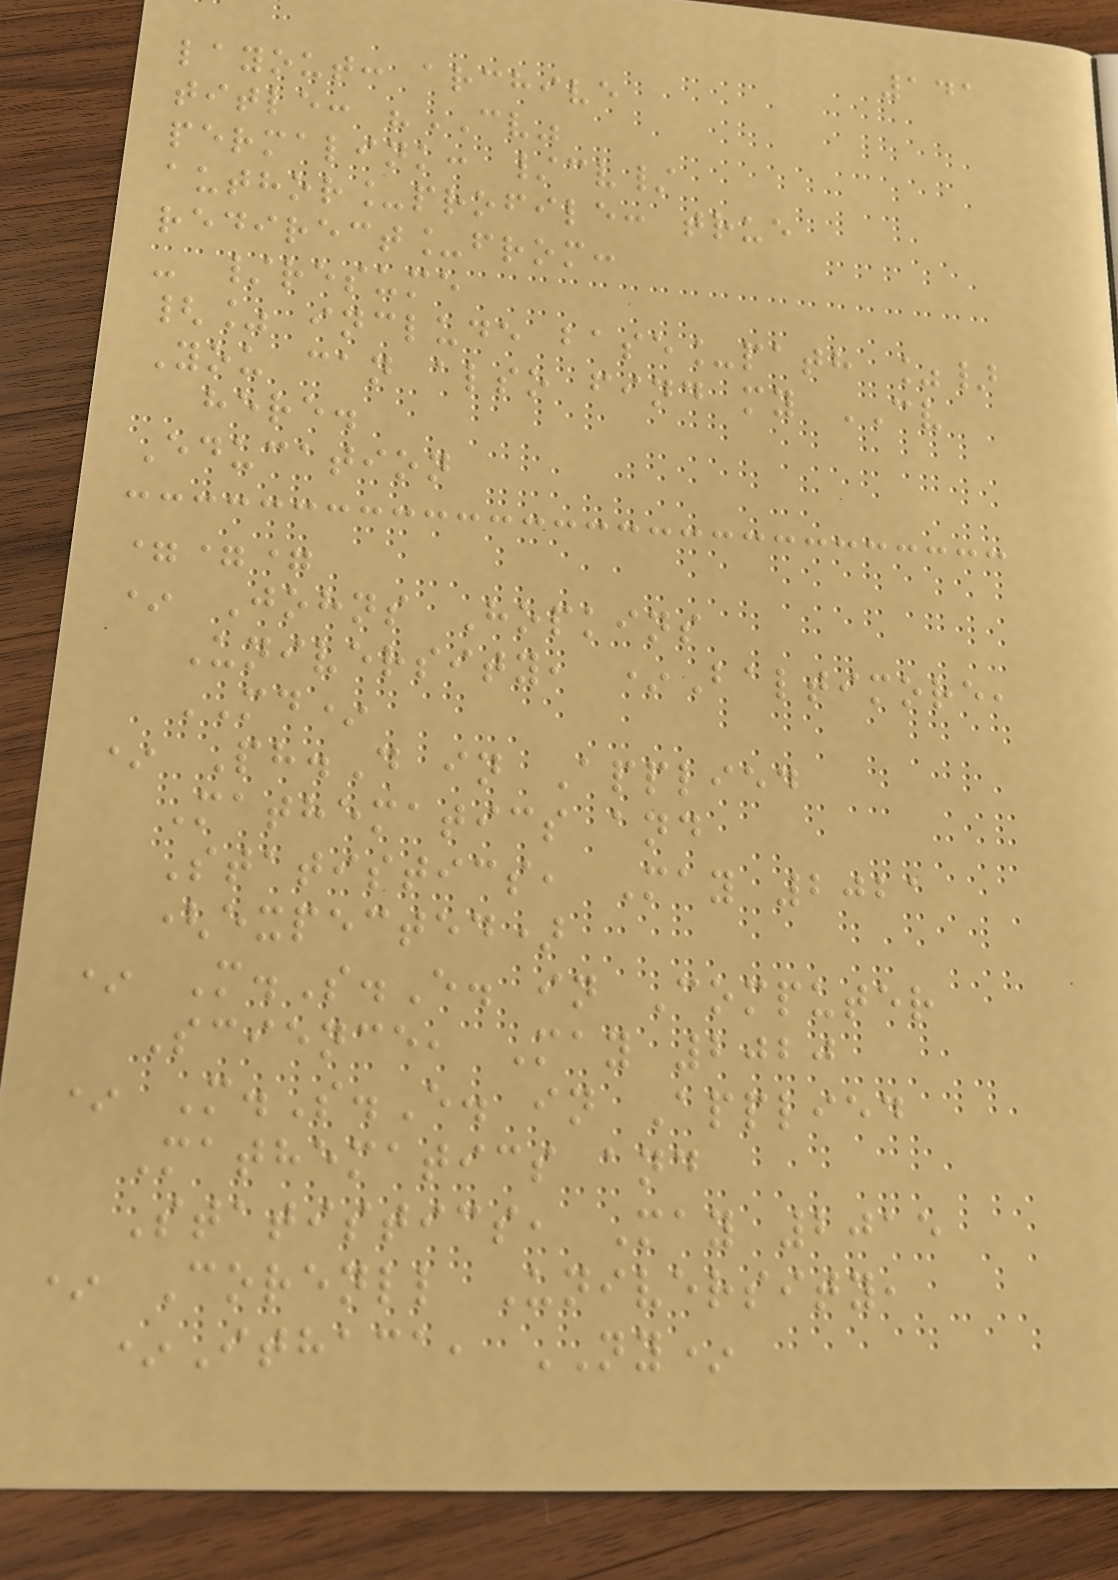141
layout: archive
title: "CV"
permalink: /cv/
author_profile: true
redirect_from:
- /resume
{% include base_path %}
You can also find my CV
here.
Education
===
* Johns Hopkins
University, *Baltimore,
MD*
* Ph.D in Applied
Mathematics and
Statistics, May 2021
(expected)
* M.S.E. in Computer
Science, May 2020
* M.S.E. in Applied
Mathematics and
Statistics, May 2015
* Corenll University,
*Ithaca, NY*
